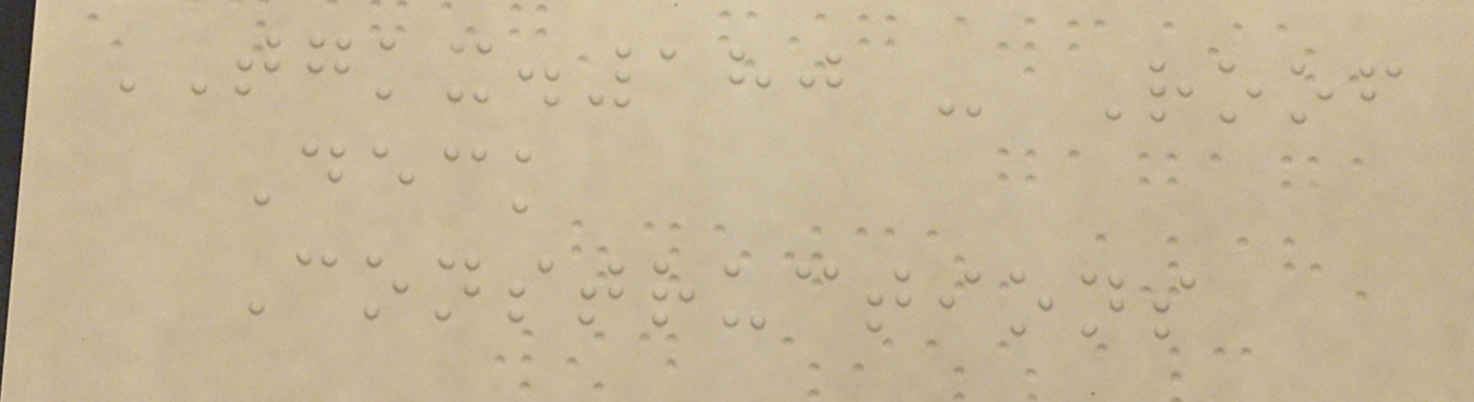TGKX.180 - Roof
Deck
Constructions
